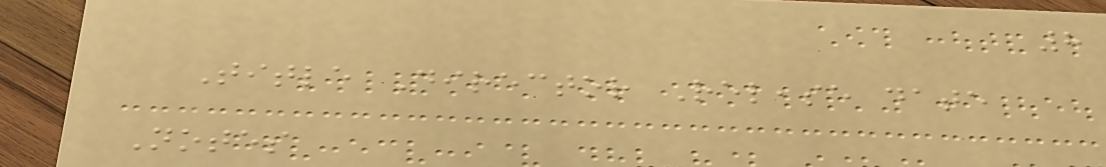8
Title Director Release date
Notes
